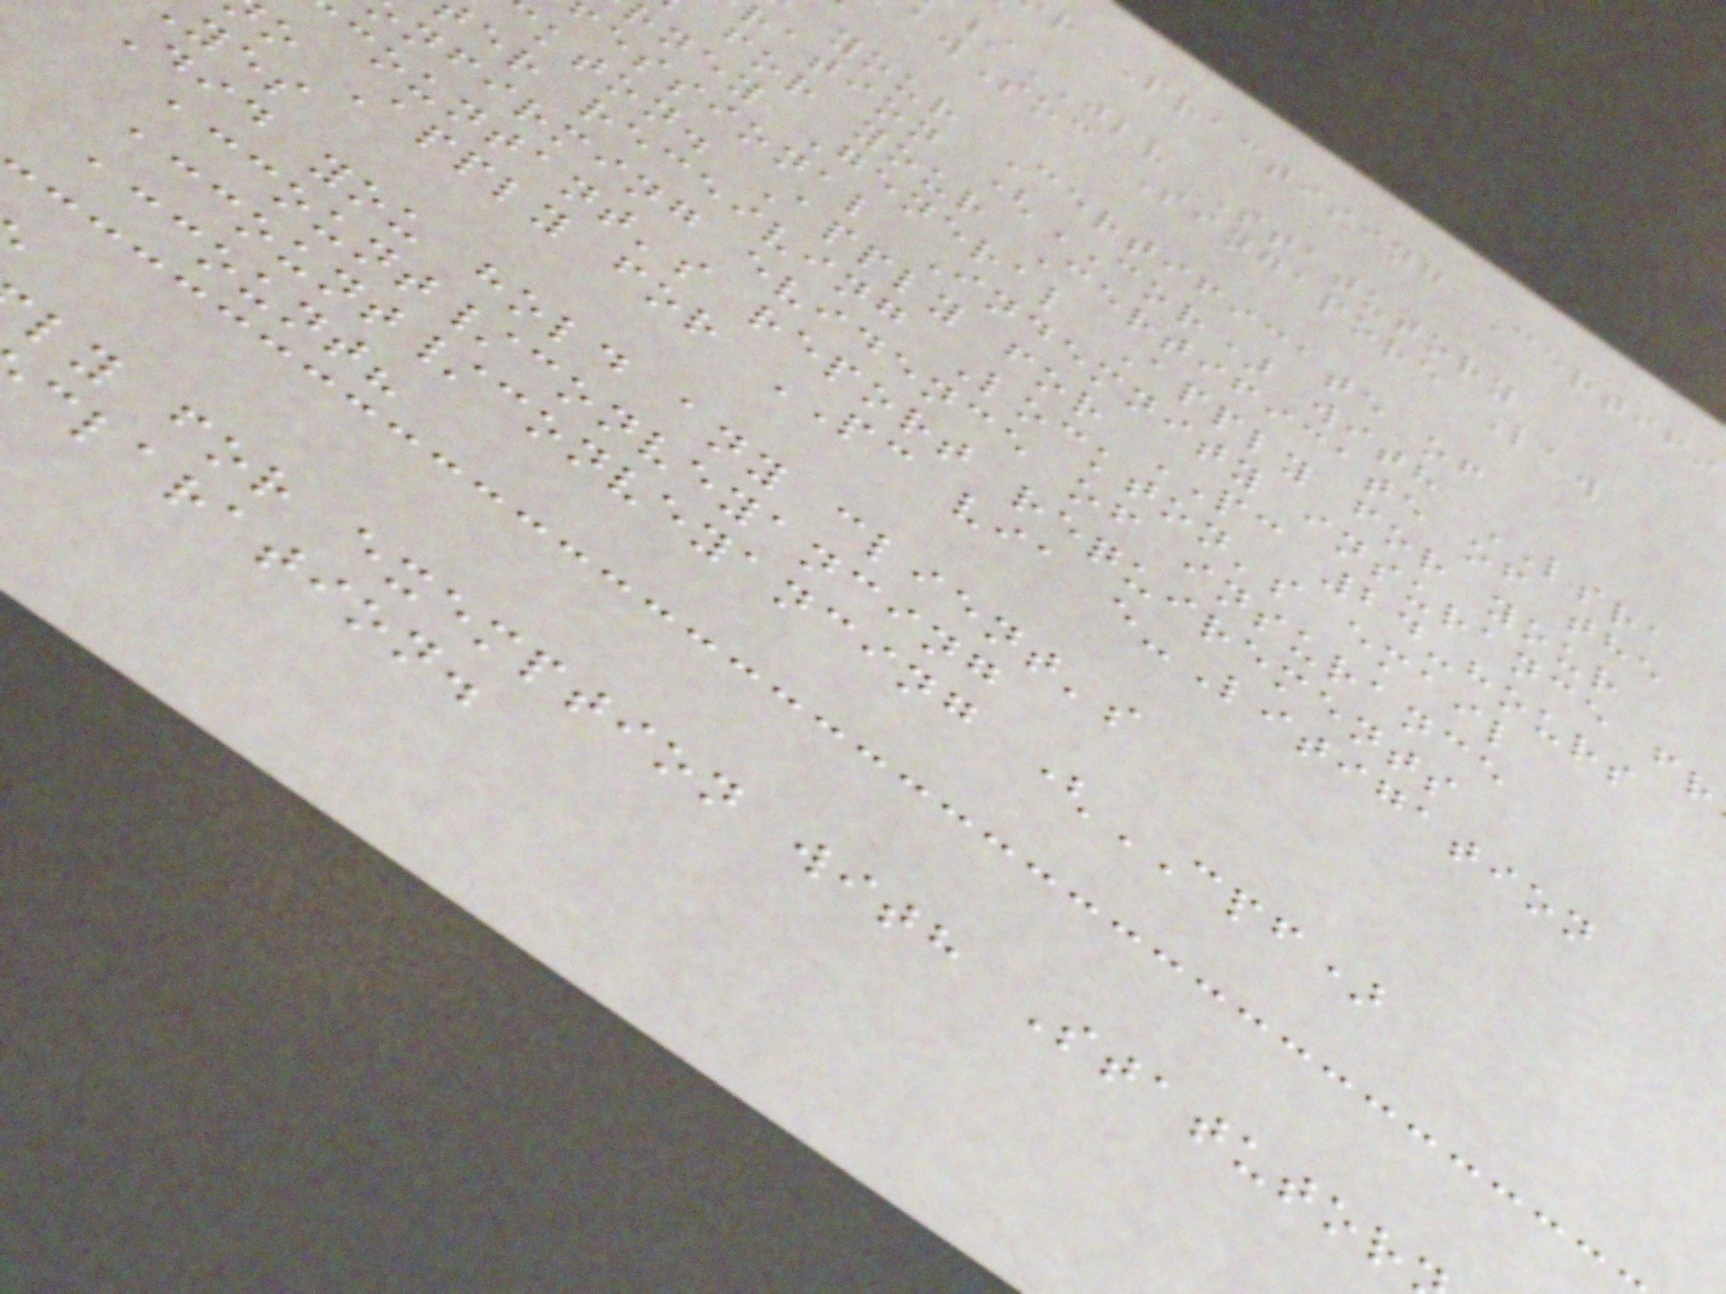r Practising Certifi
/JLV Statutory
awSoc Singapore Law
your Certificate of
ration (COR) with LSRA
for your Certificate of the
rney General Apply for your
essional Indemnity insurance fr
kton. Apply for PC 24-hours
er receiving Lockton's email
nfirming evidence of insurance
countant's report requirements
o Apply for PC via e-Litigation
Did you hold any client's
account/conveyancing
account/conveyancing (CPF)
account?
ly for exemption with Statutor
claration.
